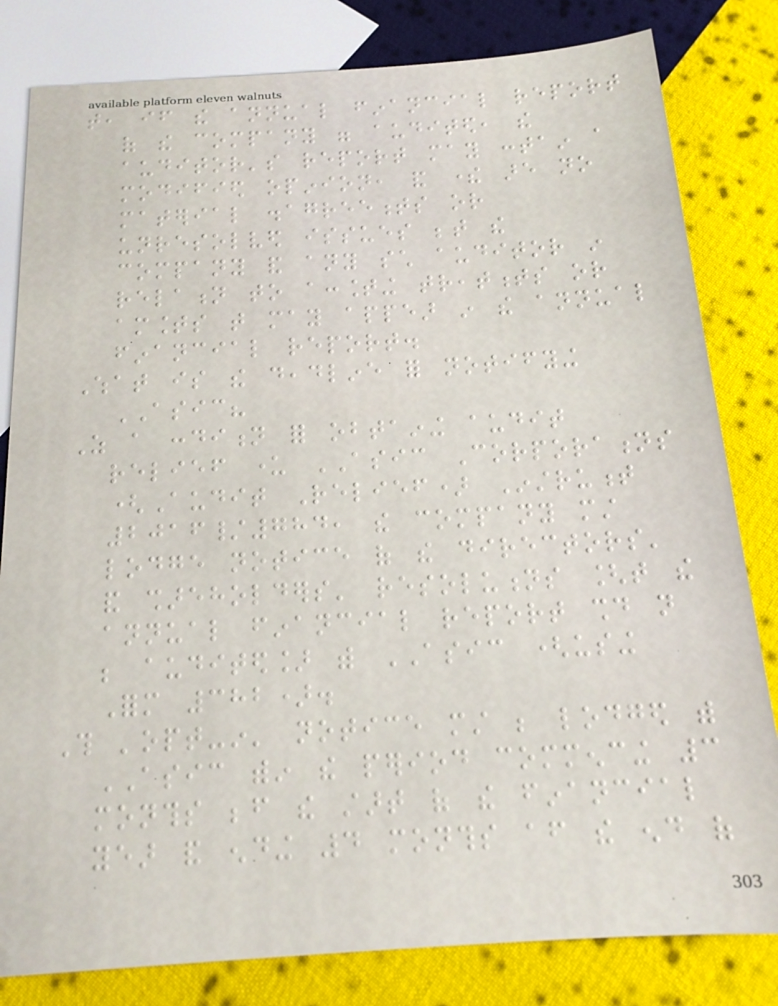that, if the annual financial report
of the company were audited, the
auditor's report may contain a
modified opinion, and there are no
material disagreements or
unresolved issues between the
company and any such auditor in
relation to accounting treatments or
amounts that may appear in the annual
financial report.
What is the deadline for notifying
ASIC?
As a condition for obtaining audit
relief under ASIC Corporations
(Audit Relief) Instrument
2016/784, the company must
lodge notice of the directors'
and shareholders' resolutions [that the
annual financial report should not
be audited] with ASIC (using
Form 382).
This 'opt-in' notice must be lodged with
ASIC within the period commencing 3
months before the start of the financial
year and ending 4 months after the end of
